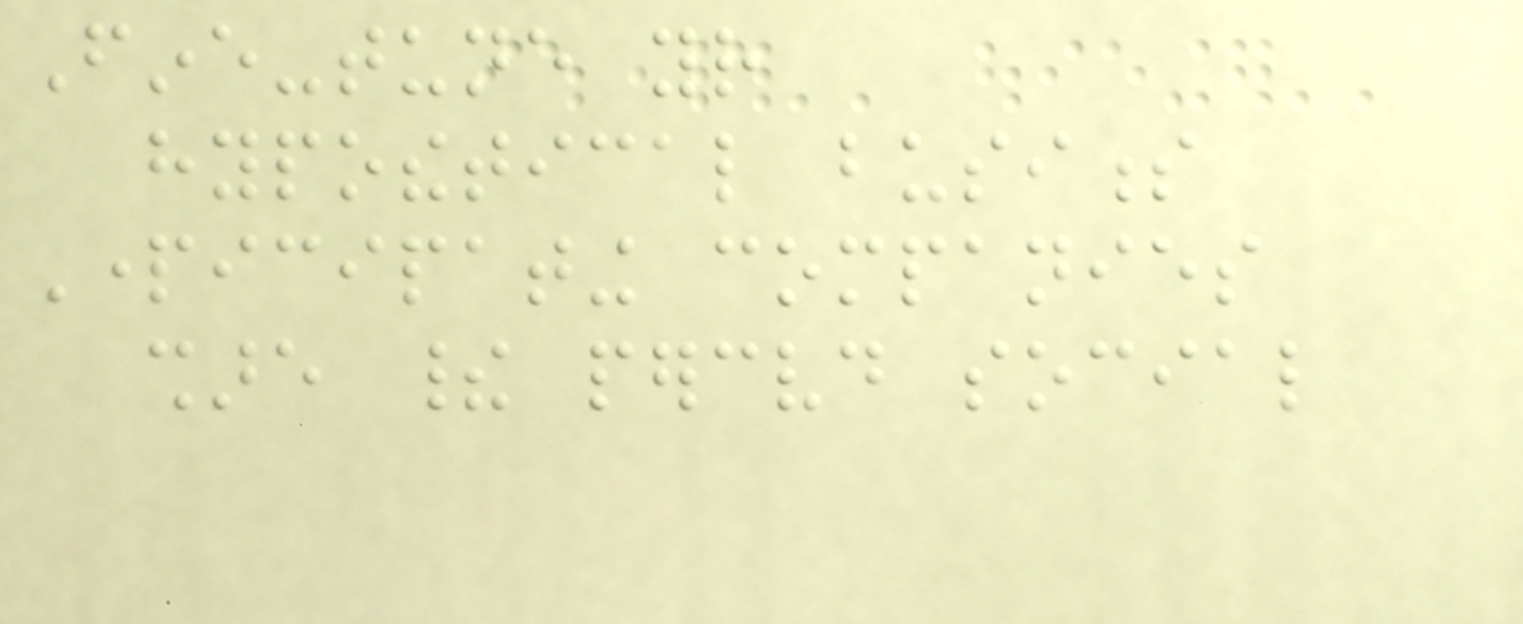Fine-tune your
hypothetical business
Participating companies
share their perceived social
